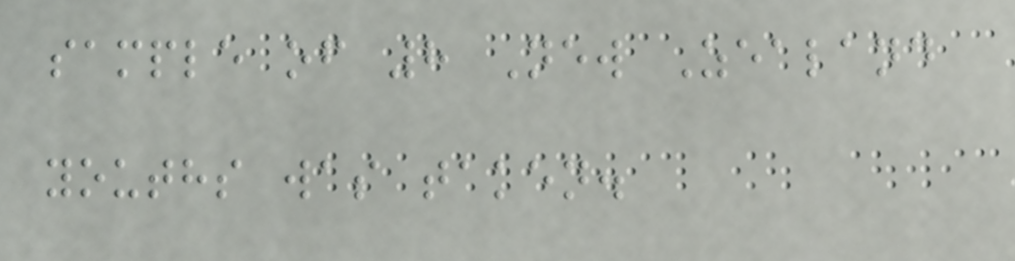sample of 8 New Zealand
youths was taken.
